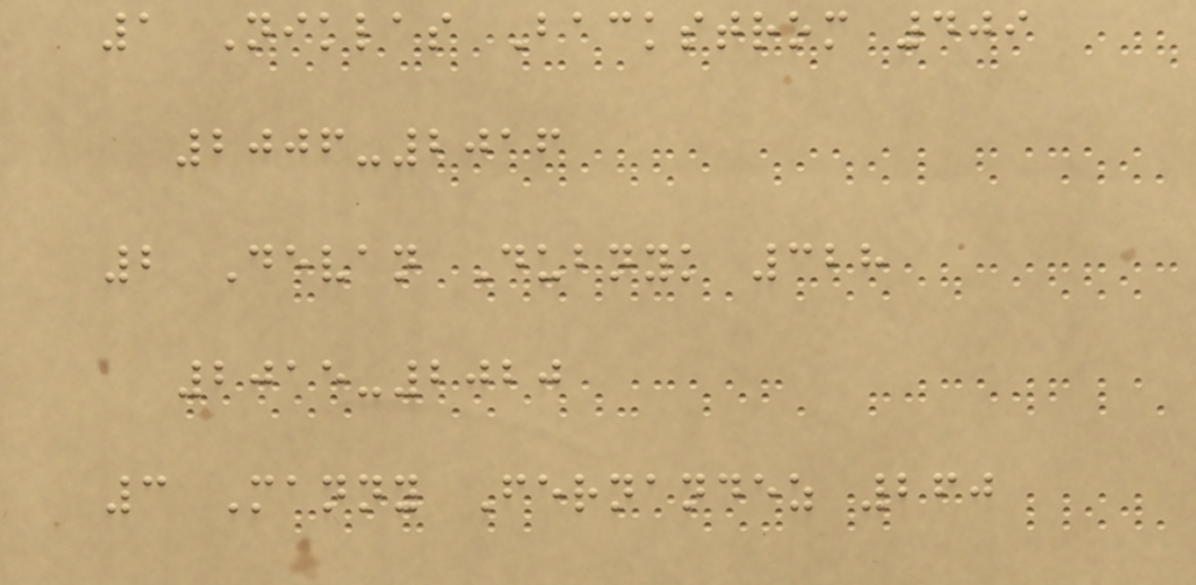1 Niklas Backstrom 409
2006-2016
2 Devan Dubnyk 328
2015-2020
3 Manny Fernandez 260
